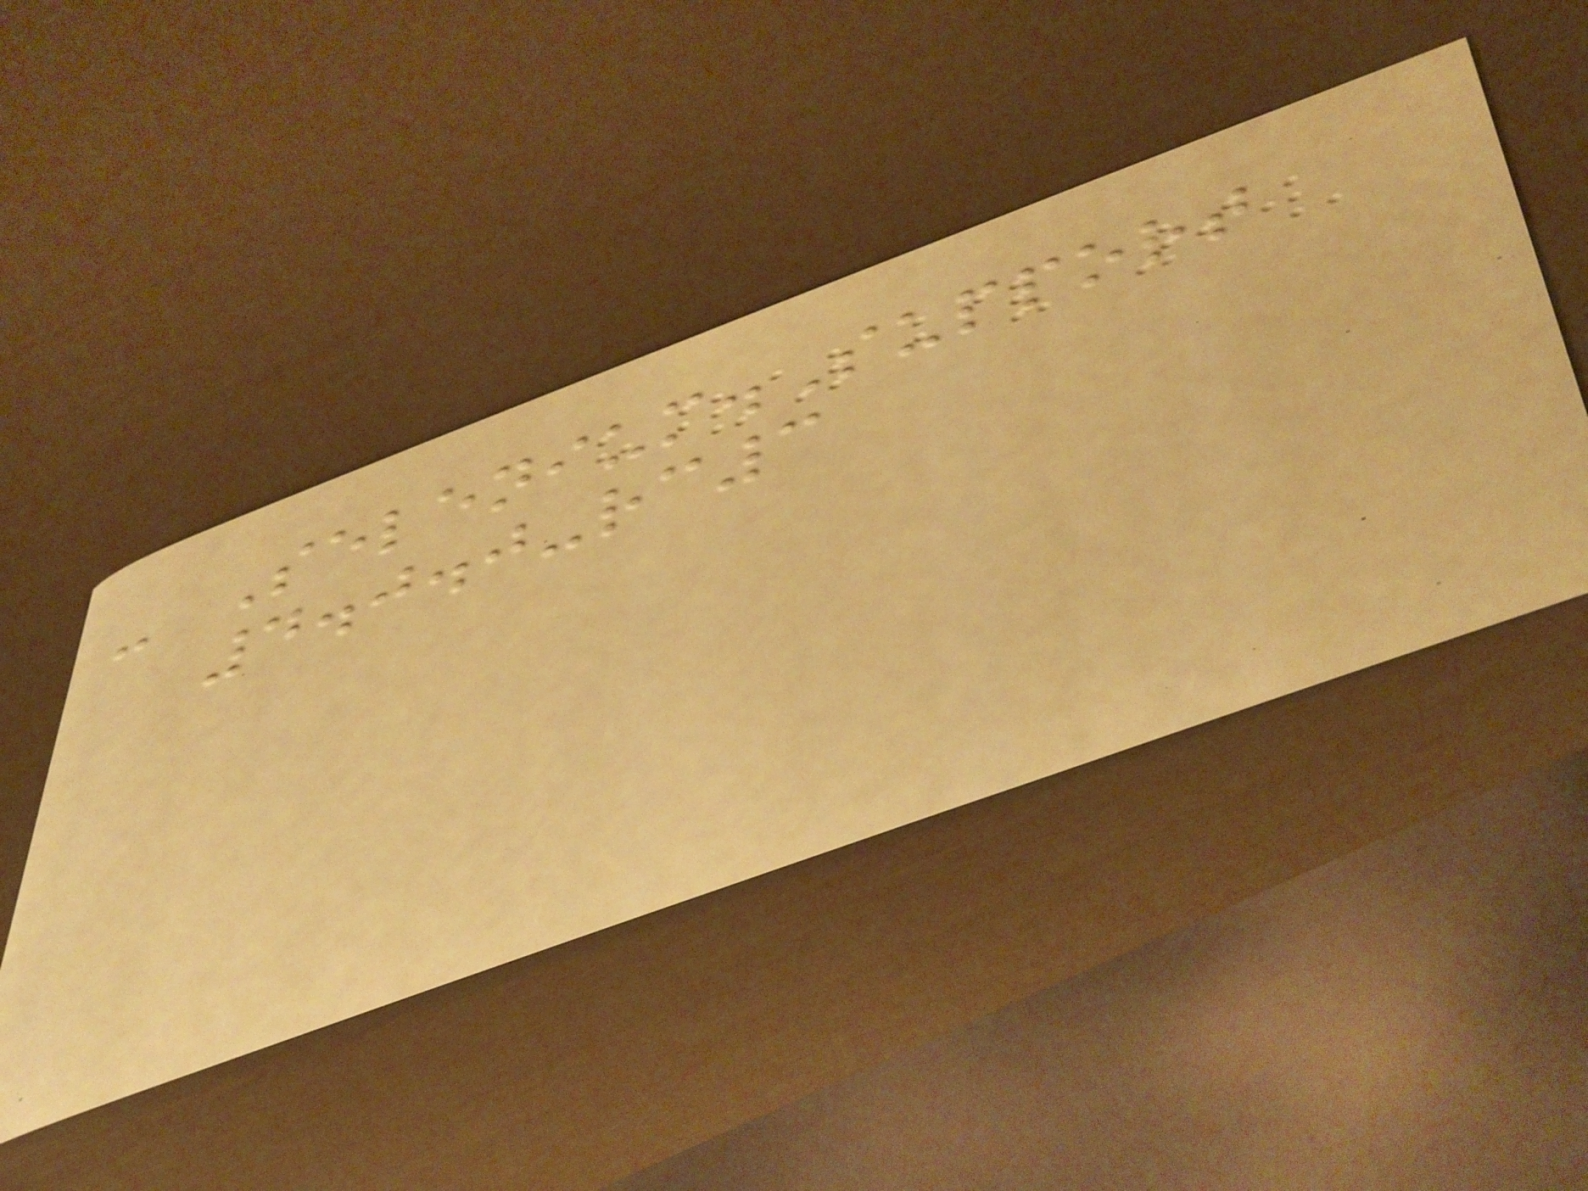- Selenium.Support
4.0.0-rc3
